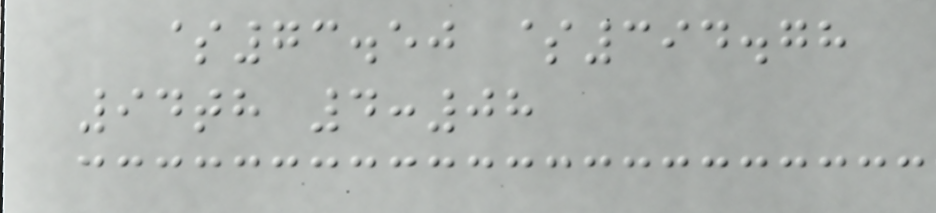$73.50 $394.78
94th 4:08
